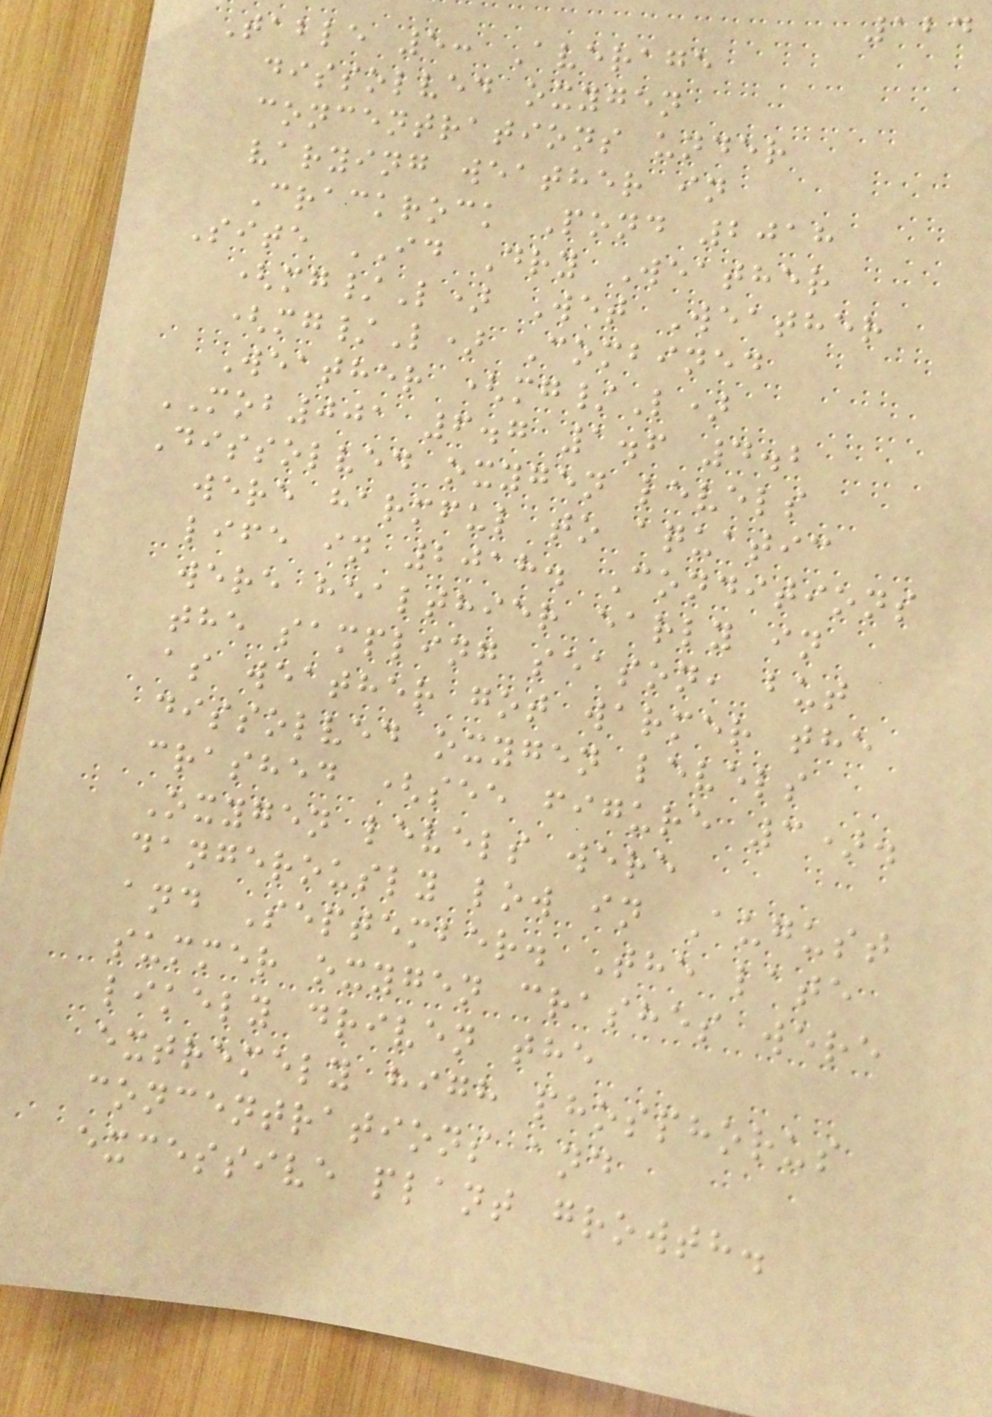124
Table 5: Average
dissolved oxygen
concentrations under
varying weather in
Crackrock Pond 2018
Site ID Dry Weather
(mg/L) Wet Weather
(mg/L) Combined
Weather (mg/L)
MOB001 6.7 1.6 4.2
Dissolved oxygen levels
were harmful to aquatic
life in 2018. Conditions
were healthier early in
the sampling season, but
as weather got warmer the
dissolved oxygen levels
crashed (see figure 3).
Oxygen levels were
dangerously low in August
and September. The late
summer oxygen crashes were
likely driven the
extremely high phosphorus
concentrations and
excessive plant growth.
